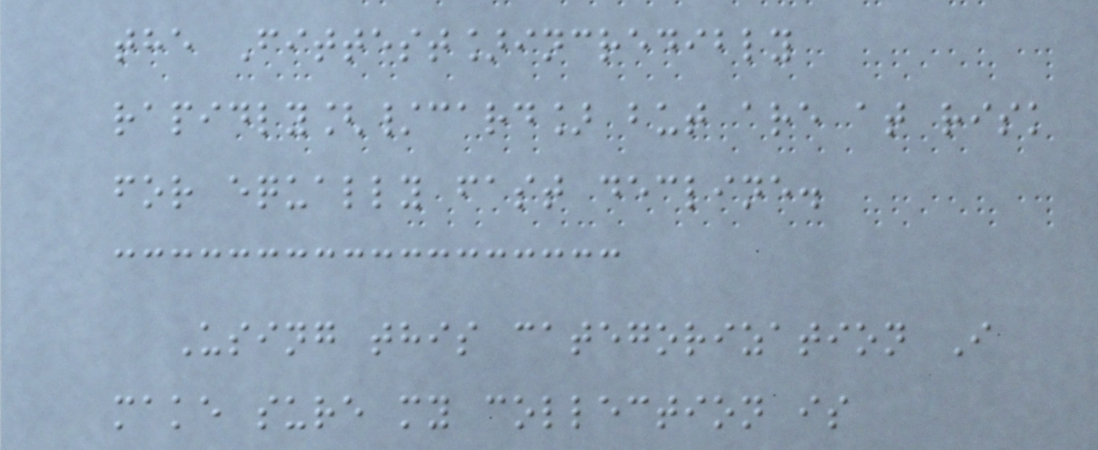the Fittest]incredibly
rapidly[/card] but are at risk
for equally fast decline.
Using this categorization I
make sure my collection is
